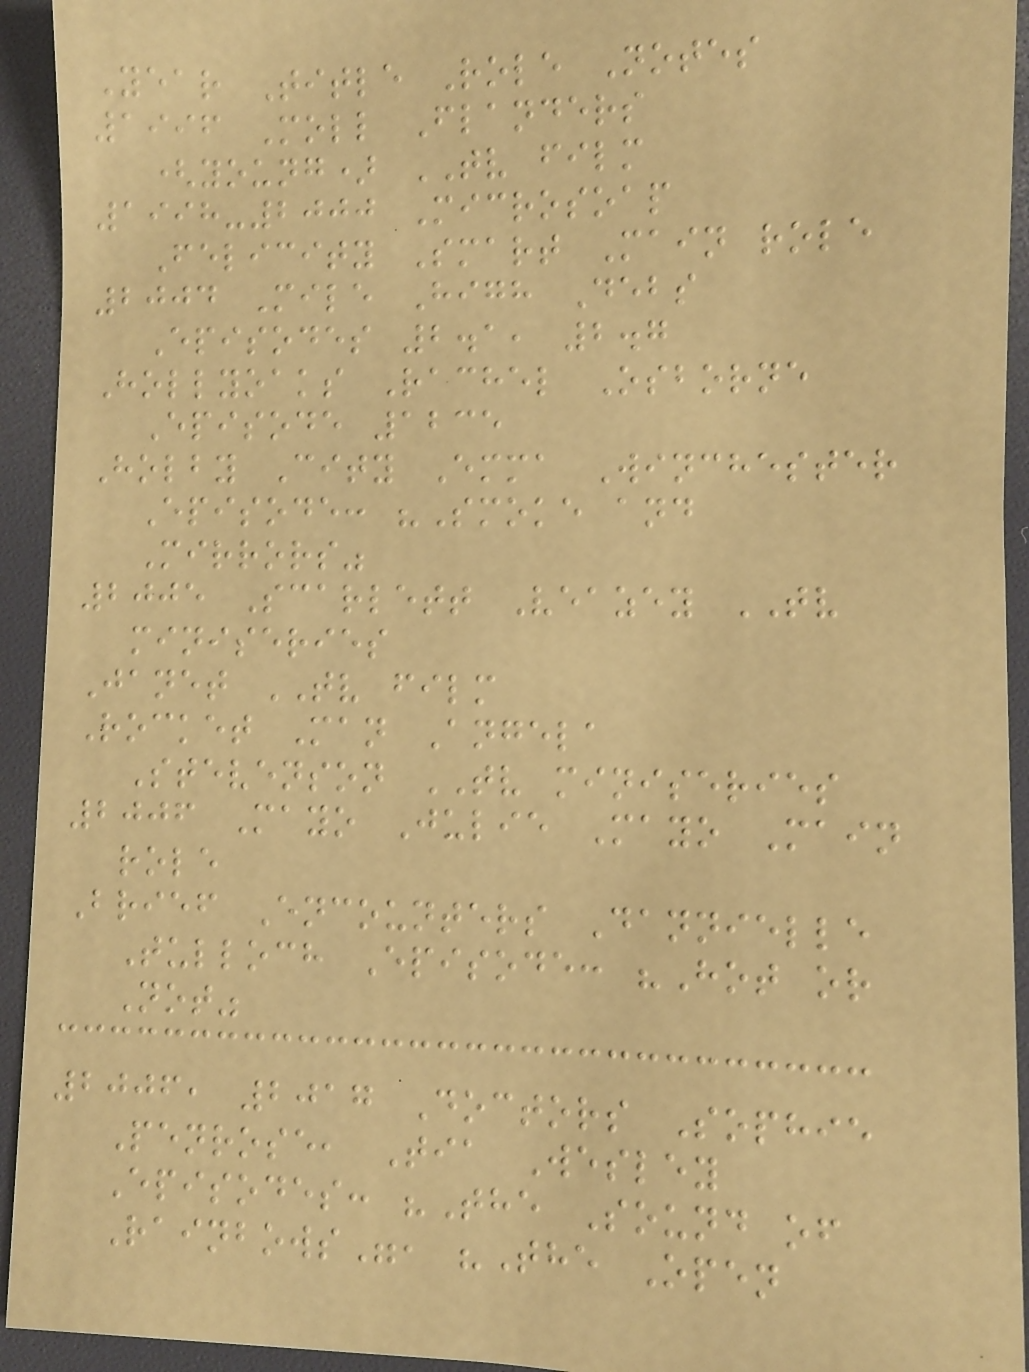Year Title Role Notes
1996 Moll Flanders
(young) TV film
1998-2000 Microsoap
Felicity Smart Main role
2004 Mile High Debs
Episodes 2.1, 2.7
Hollyoaks Rachel Osborne
Episode 1235
Holby City Emma Winchester
Episode: "Smoke and
Mirrors"
2005 Scarlett Veazey TV
miniseries
Janet TV film
Rocket Man Angela
Stevenson TV miniseries
2006 Mayo Julie Mayo Main
role
Brief Encounters Dannielle
Tulloch Episode: "Hot or
Not"
2006, 2017 Doctors Sophie
Penrose, Tia Wesley
Episodes: "The Sound of
Rainbows", "The Open
